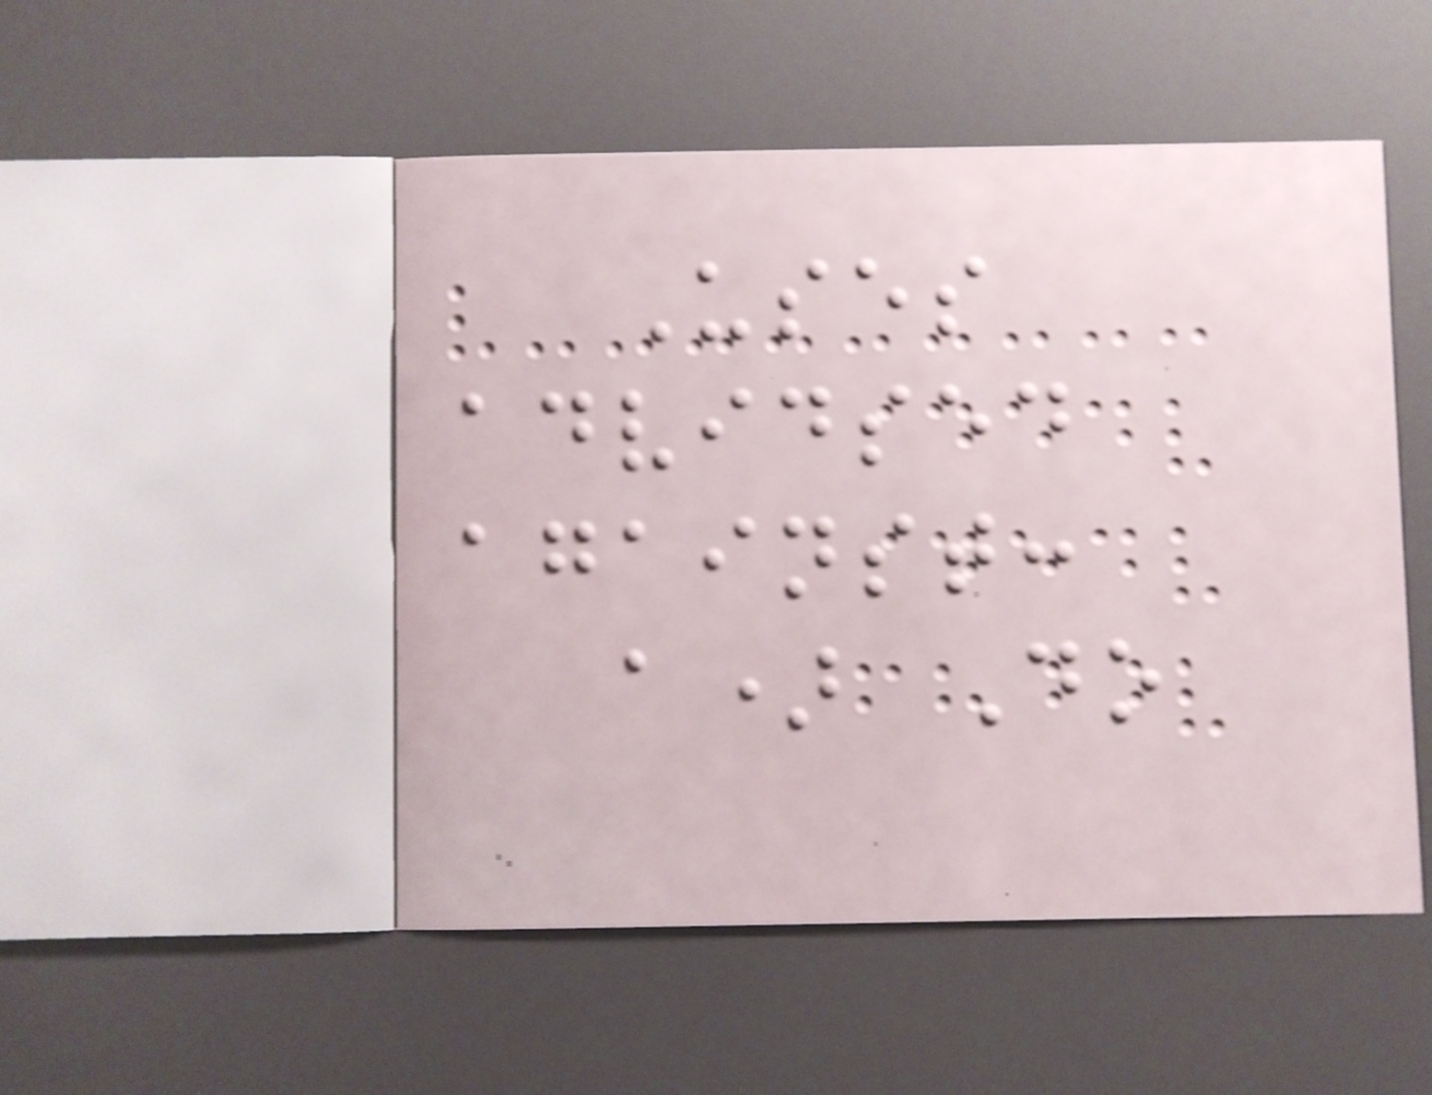Uses
advidsed
against:
a) Do
